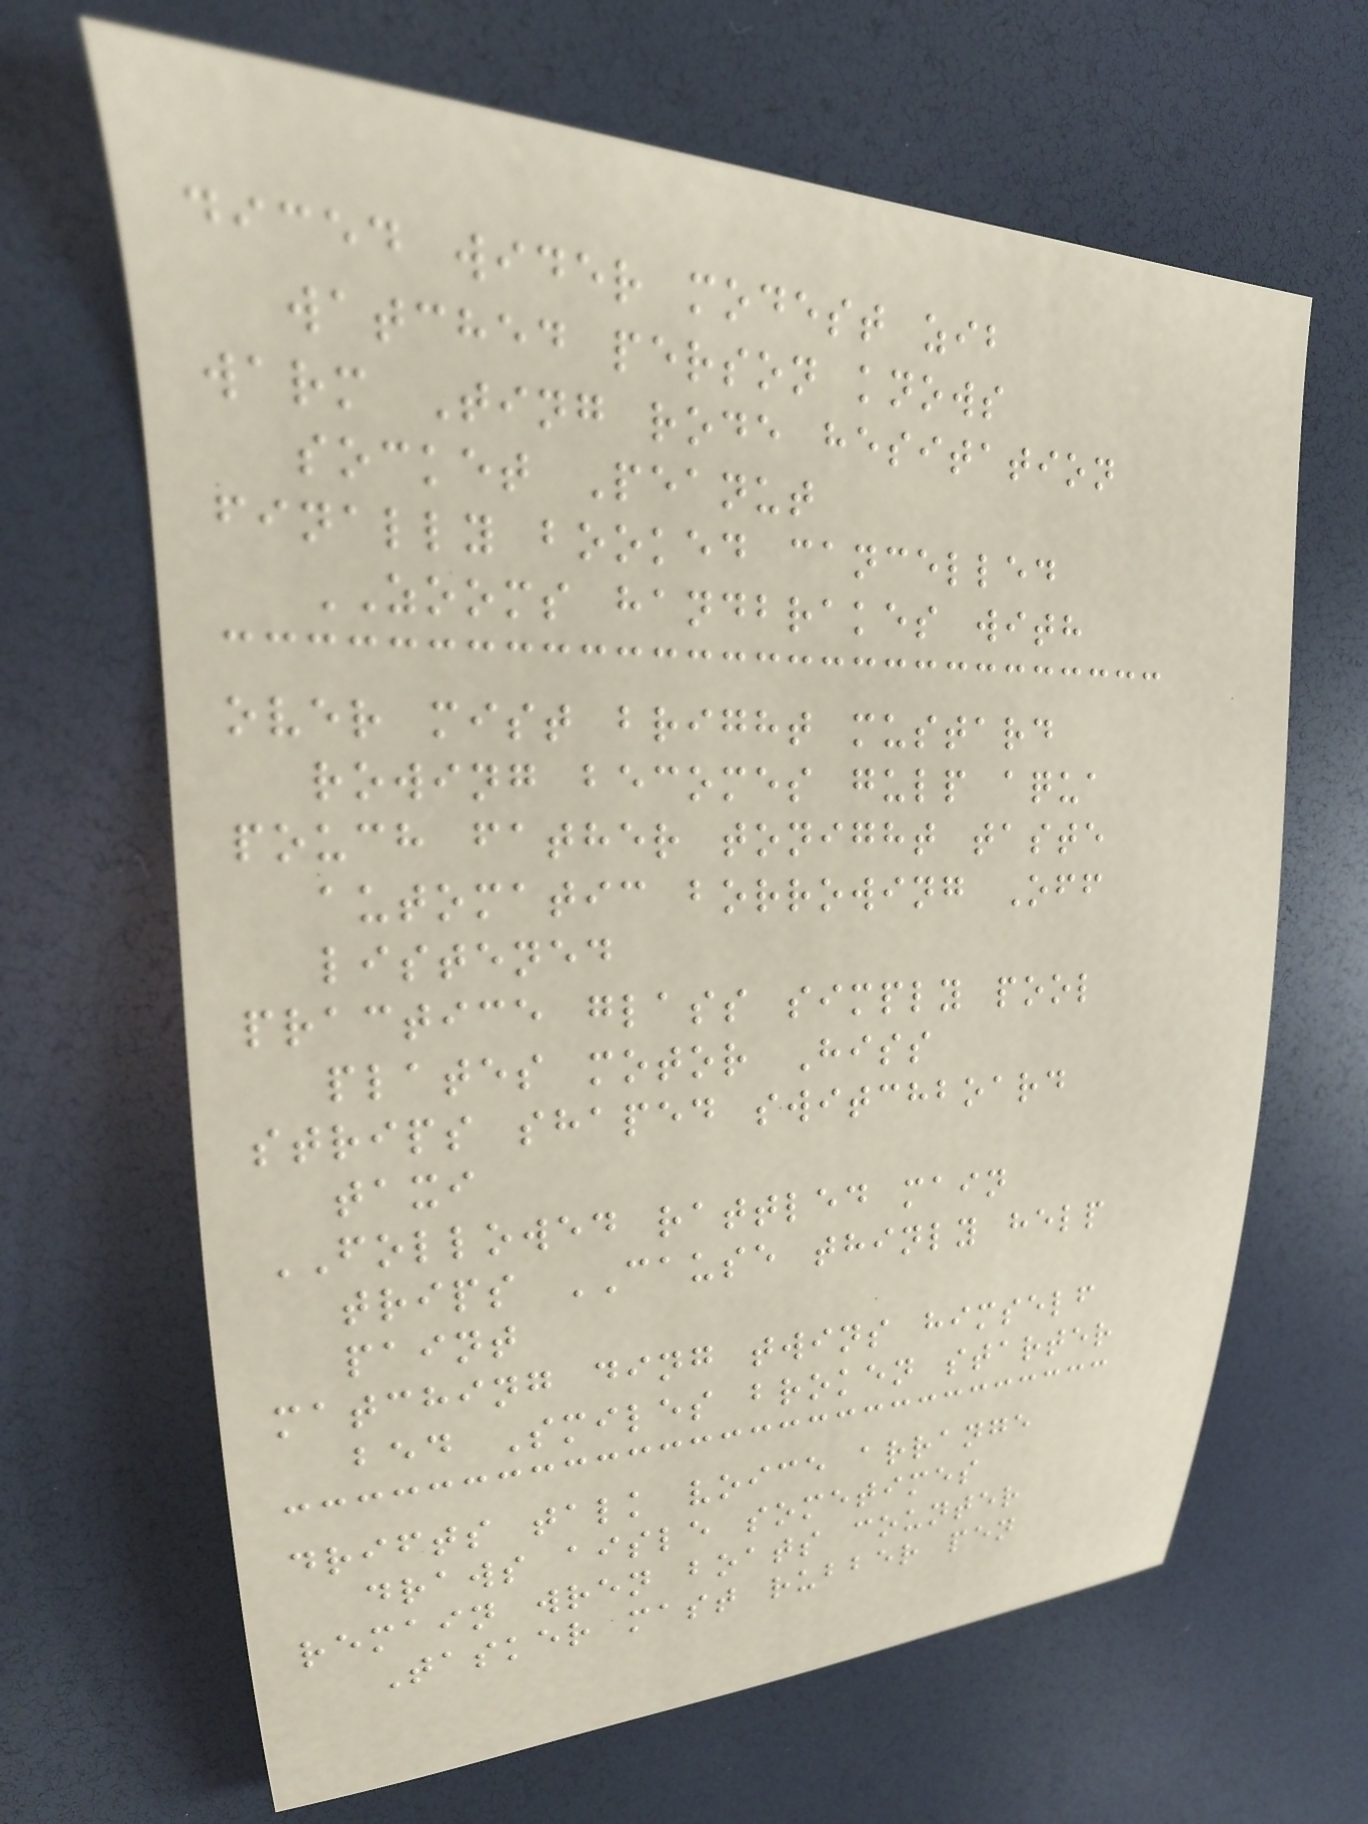diced wider modest zib
watched person knows
warm Ting rode hesitation
socket Peanut
finally booked cancelled
ZOOMS handbrakes with
over mist bright mustard
rowing becomes gulp aqua
pouch father tonight taste
automatic borrowing Off
listened
practice glass simply pool
plates motor Hiss
strips shaped switchboard
taxi
FOLLOWED rattled main
trips CAUSE thinly help
paint
matching ding twins himself
bed Smiles broken starter
drifts talk voice arrange
draws aisle sometimes
remain wren boats counter
Tasker mast rubber pen
